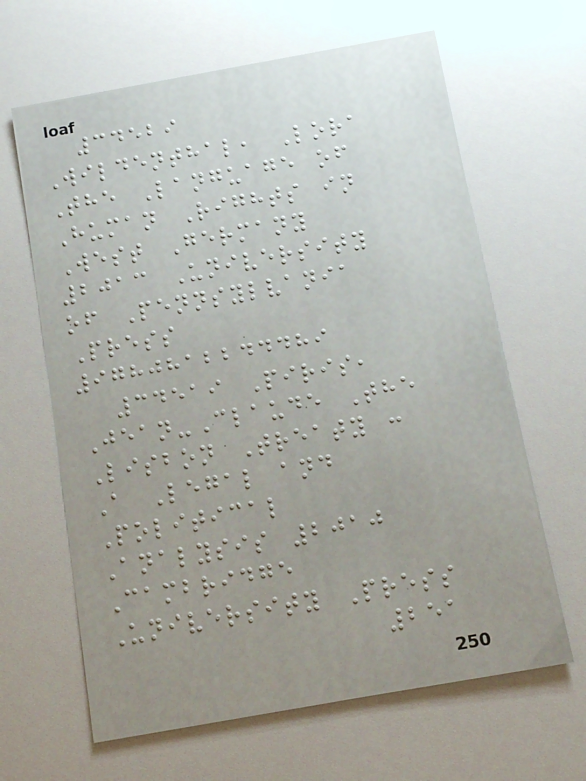34529
Wildenthal, Lora
The Language of
Human Rights in
West Germany
2013 University
of Pennsylvania
Press
9780812244489
34519 Piris,
Jean-Claude The
Lisbon Treaty :
A Legal and
Political
Analysis 2010
Cambridge
University Press
251
